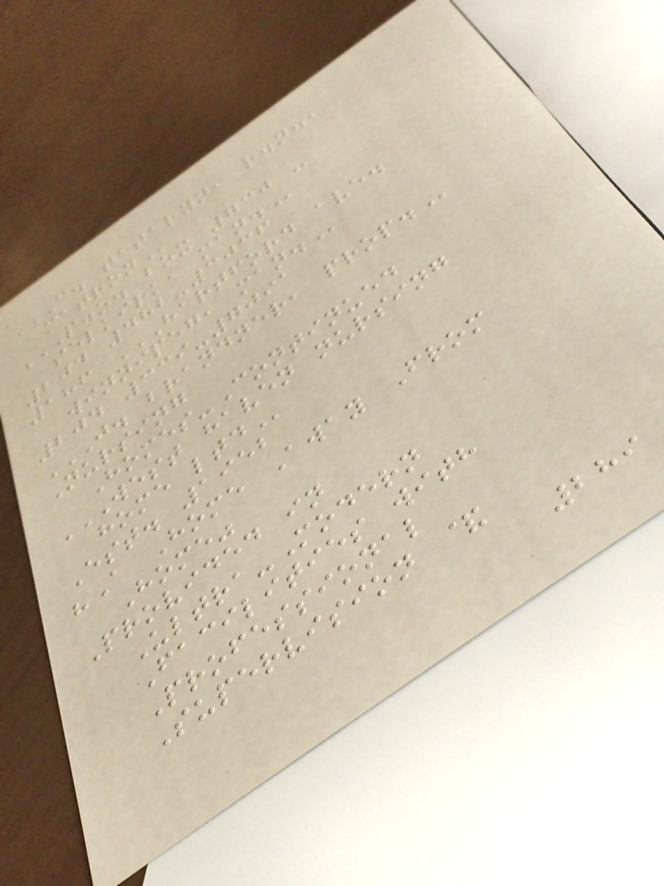C. TATARYN, R.N.,
MATRON
P.O. BOX 730 -
SELKIRK, MAN.
204 482-3036
186 HARTFORD AVE.
WINNIPEG, MAN.
204 339-7091
J. BRANDNER, PROP.
Nursing
Homes-Continued
WEST HAVEN NURSING
HOME LTD
Est. 1952
"A Home Away From
Home"
Provided in
Ultra-Modern
Facilities with
Professional
Supervision &
289
